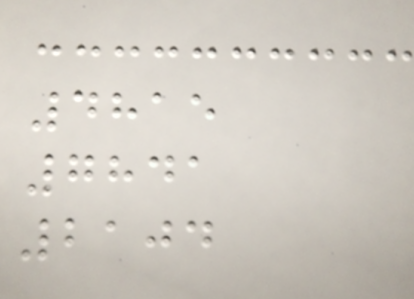4815
7841
2104
